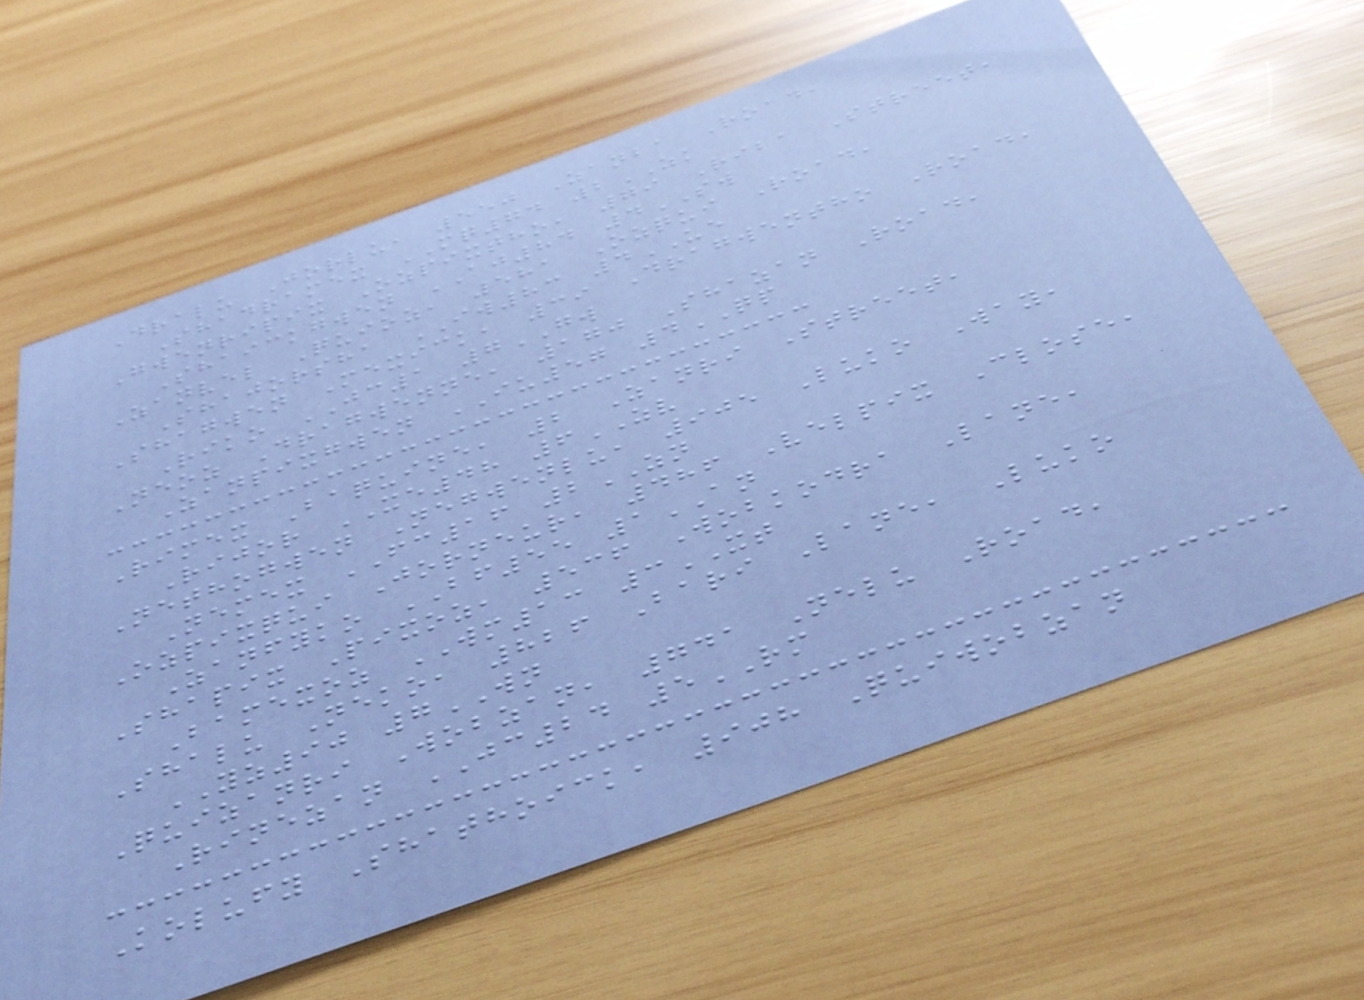Dralu Jorlu, 550 Zanba Road,
Shadramex MQ74 2ZK
Gwenripix Ozpixtho, 79 Riba Street,
Shaickgwen AJ84 4SW
Zanvel Quioz, 581 Ozqui Road,
Shajorsha IW83 4UE
Shagwen Mexick, 39 Dragwentho Road,
Riko JC1 7GW
Neoz Dragwenne, 170 Shazan Road,
Zanpixgwen IU57 4QP
Rimex Baquine, 2 Zanri Street,
Rijor XE48 6ZV
Nethogwen Negwenlu, 905 Luko Way,
Nemex FC16 2ZN
Ozpixqui Jorneur, 486 Velpix Close,
Zanfyko BF55 1AN
Shapix Pixoz, 536 Wobkodra Lane,
Bamexoz WM13 3XT
Shalu Neko, 826 Bari Lane, Luko
YZ90 7WN
Quizanri Wobzan, 741 Nelu Road,
Rinezan JC24 5RM
Kolufy Shathoick, 908 Quiwobzan
